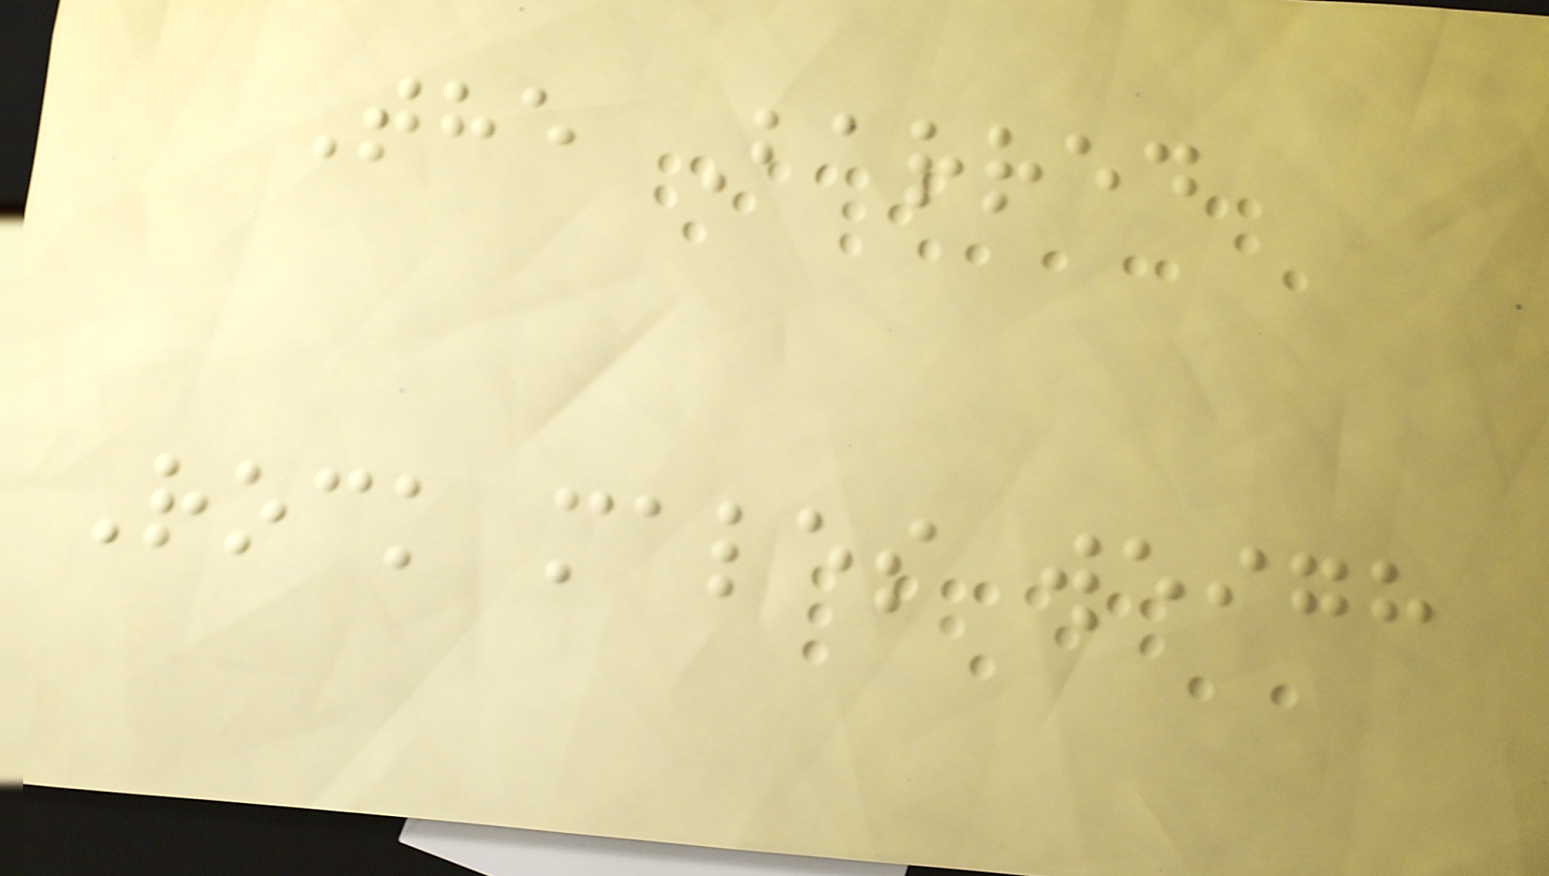The Barred
Rock males weigh
